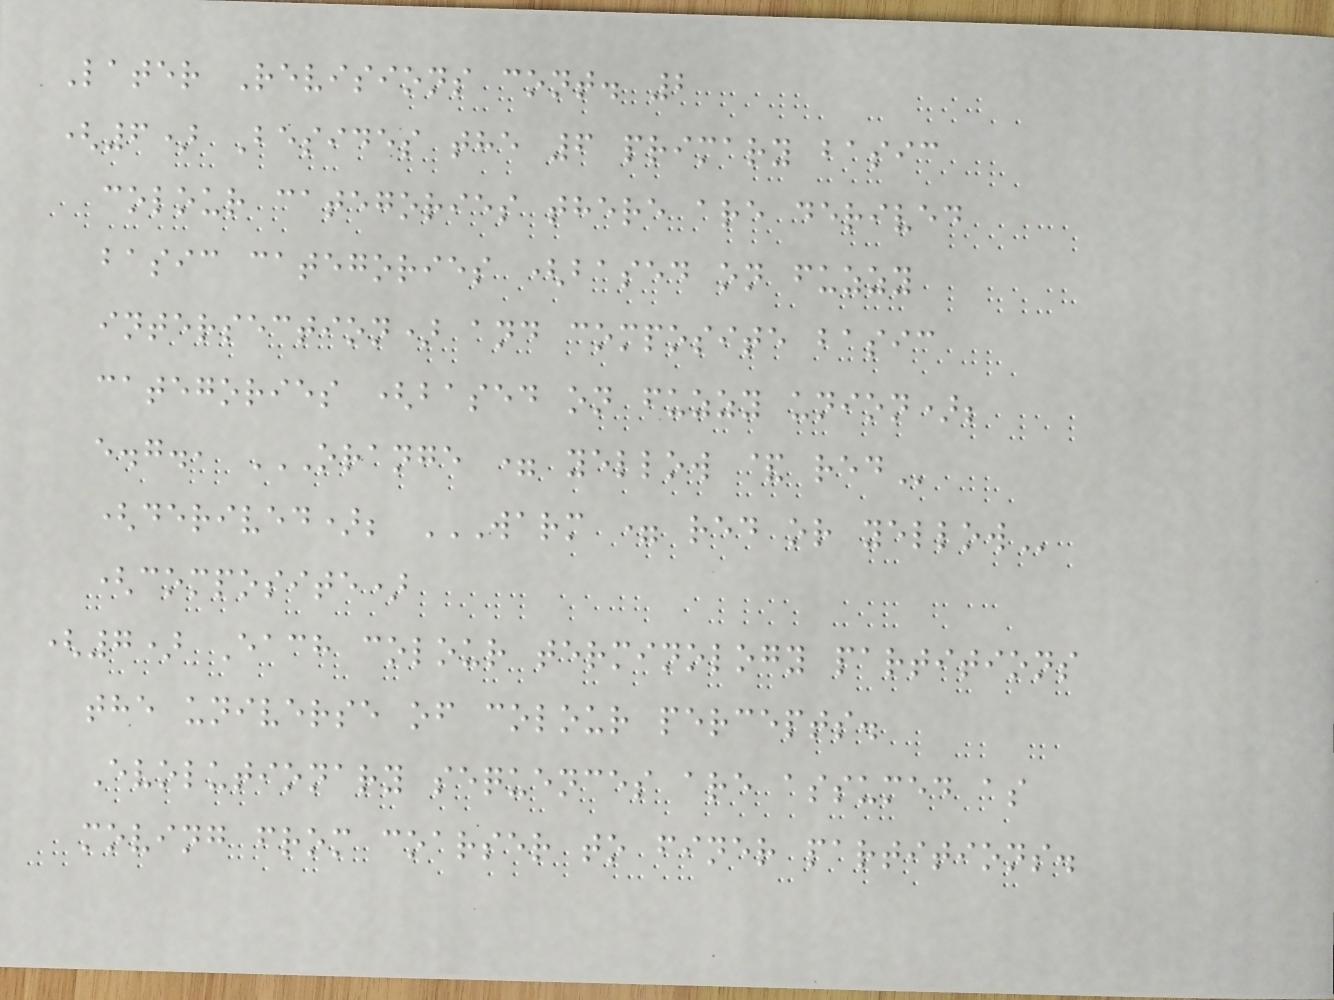Later Revisions cont. 2
(6) Besides the 6 primary basic
colour categories there are derived
basic categories (based on fuzzy
intersection) and composite basic
categories (based on fuzzy union);
e.g., ORANGE = YELLOW & RED
(derived); WARM = RED OR YELLOW
(composite)
(7) Each colour terminology partitions
the universe of colour percepts.
Evolutionary sequences are assumed as
moving from coarser to finer partitions.
